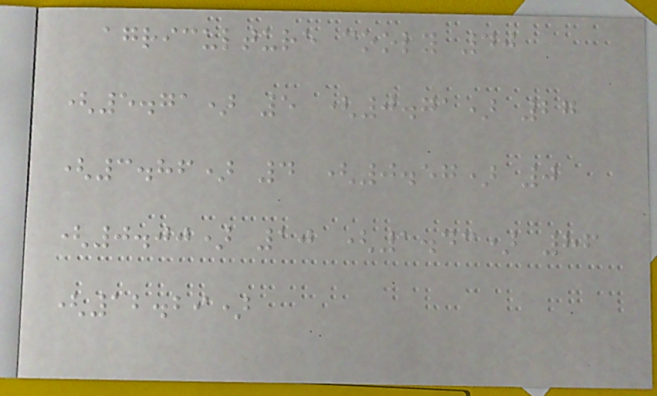agriculture cooly 40
(5.71) 5 (0.71) 27
(3.86) 4 (0.57) 0
(0.00) 10 (1.43) 86
(12.29)
